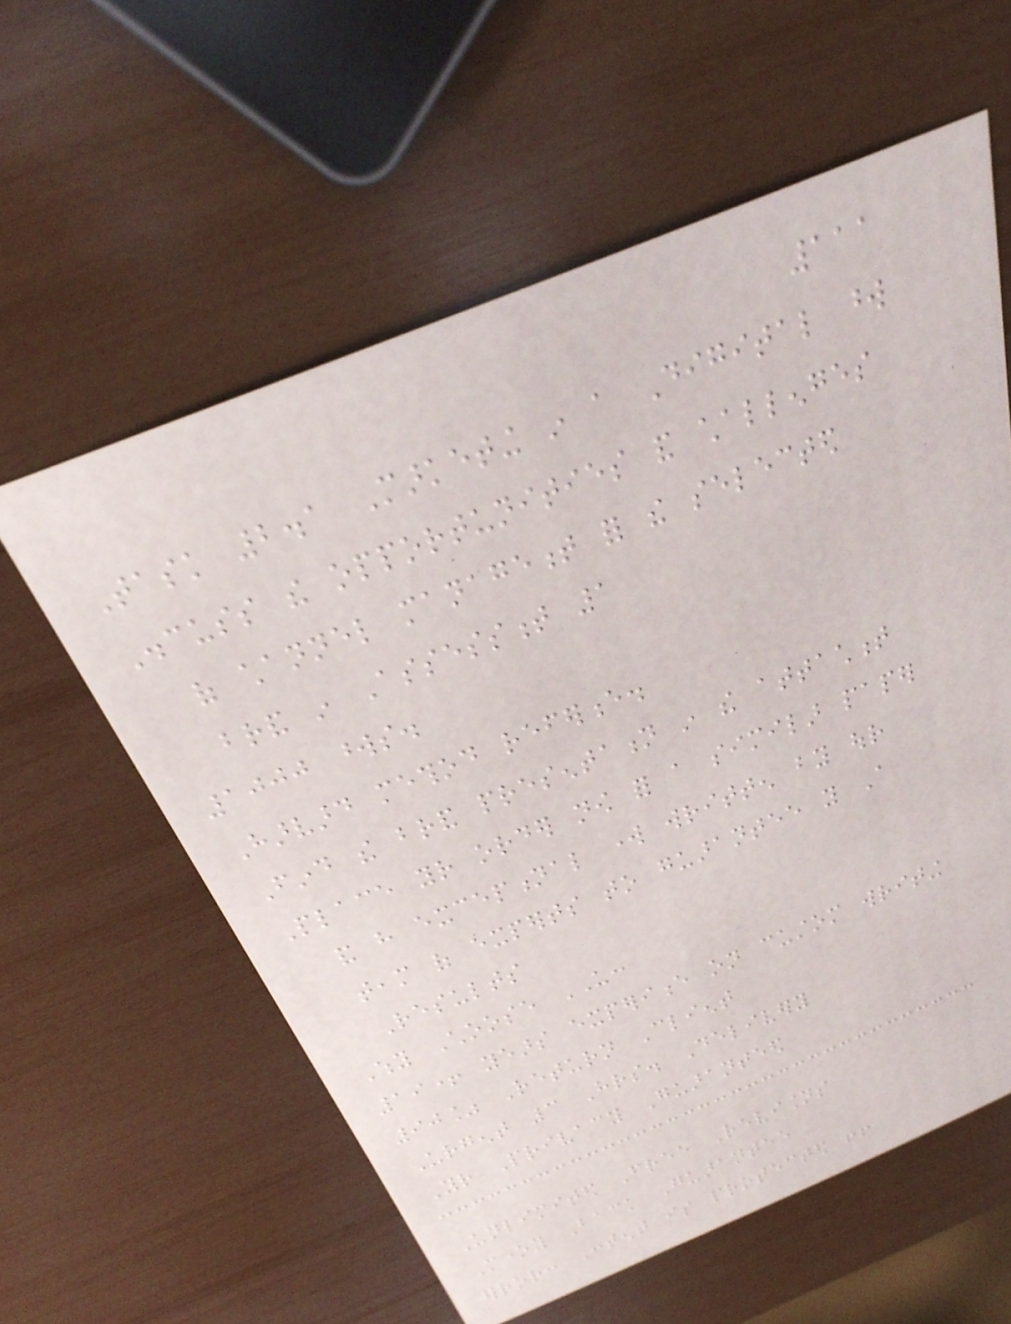111
Task 2.1 Marketing in a Digital word
Discuss the opportunities and challenges
of channel management for the selected
brand in Assessment 1
1000 words.
Harvard method reference.
Find the brand presentation in the attachment
Place your order now for a similar paper
and have exceptional work written by our
team of experts to guarantee you A
Results
Why Choose US:
19+ years experience on custom writing
90% Return Client
Urgent 3 Hrs. Delivery
Your Privacy Guaranteed
Unlimited Free Revisions
Money Back Guarantee
error: Content is protected !!
